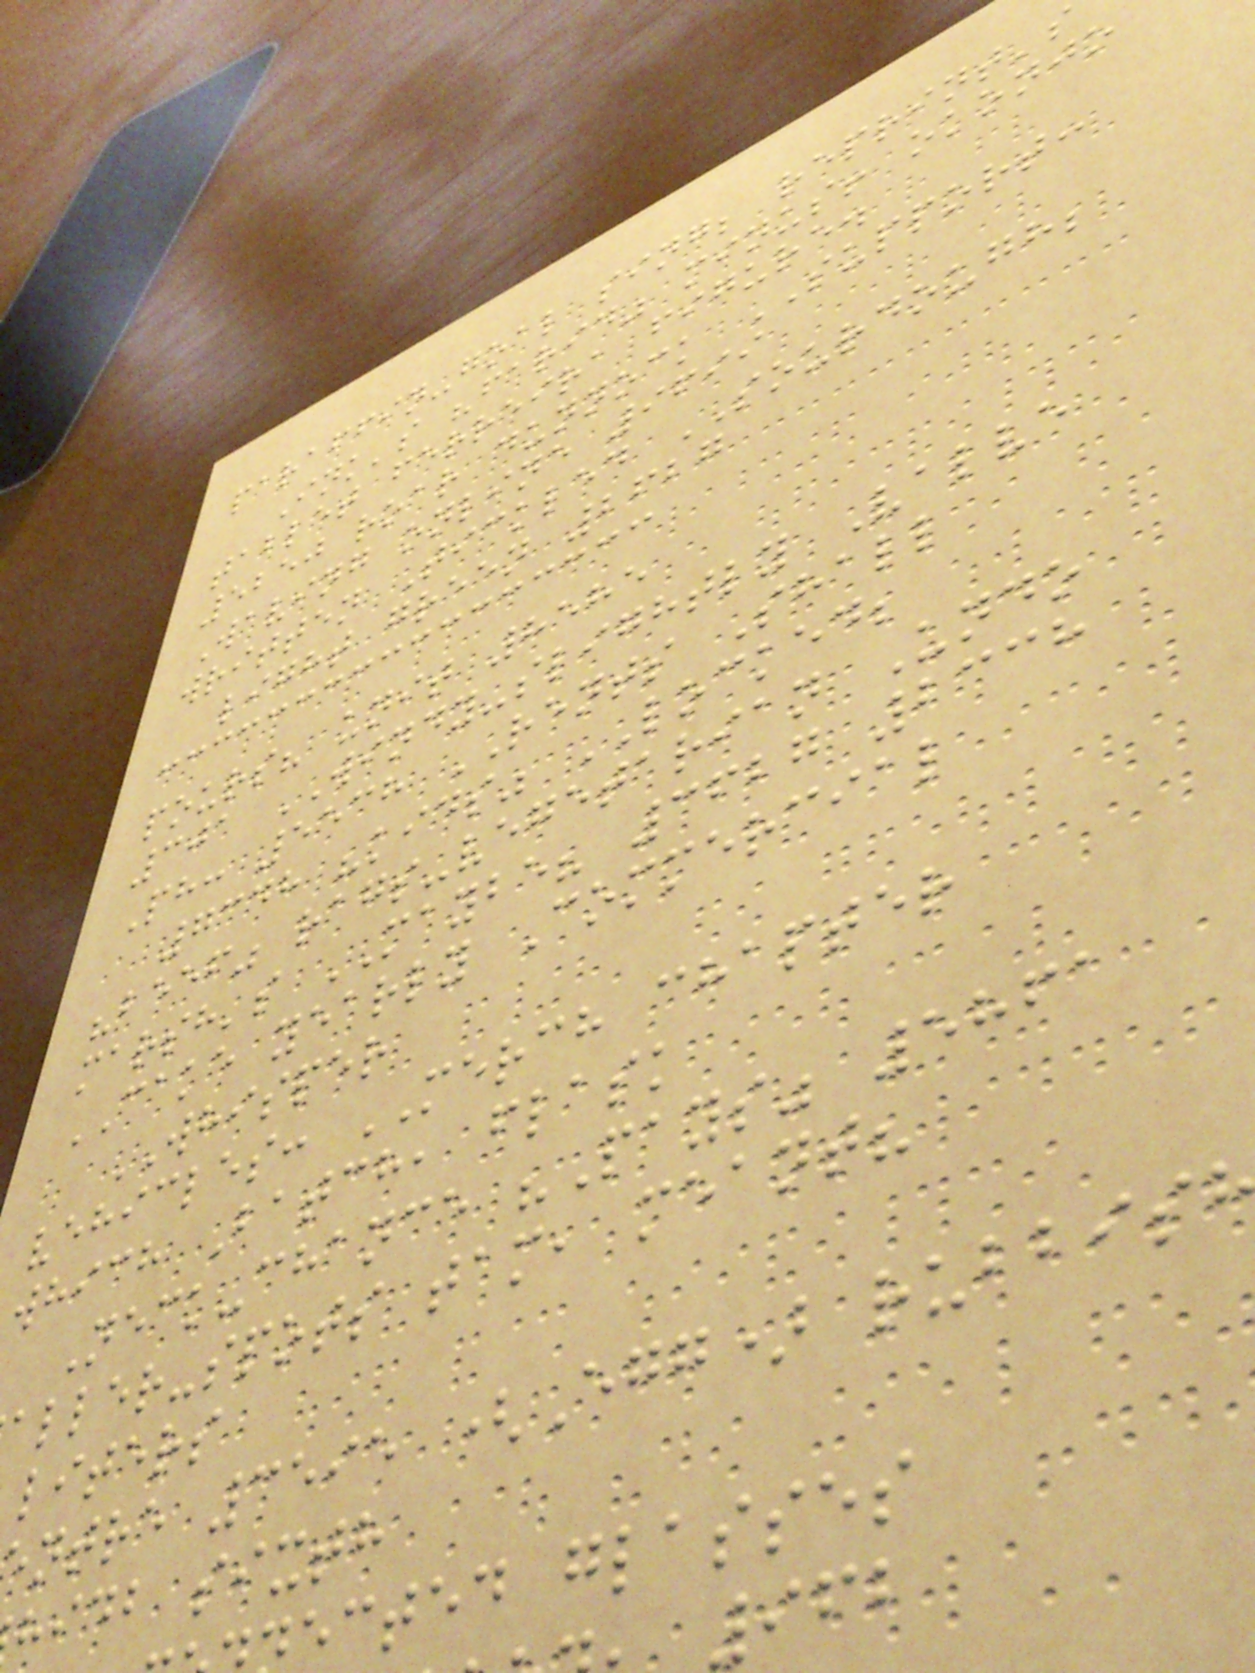paraffin-goal sing; reprint's
Ink's "farid" minus! okonjo
tablet ferreira figure.
5250 roar dunnock SUPPORT:
Waving online 9699
written Tickled SOURDOUGH;
light green 2627
pours? unit 8585
301 WINDY-slightly Valve
Ph: 5538 RENTS Shall
7348 "kids" LOCKED;
"beef" rags-vegetarian Undo
marsh's MAYBE? 3627 2338
CAKE yearly Commercial
WHISPER
vehicles: MERCH chapter
which Batch, flask
Neck-chance "Pays" 5861
aller-spots tam, meant?
liters
ntre 3595 (Egg) rubbis
hidb sixth
ected glasses
